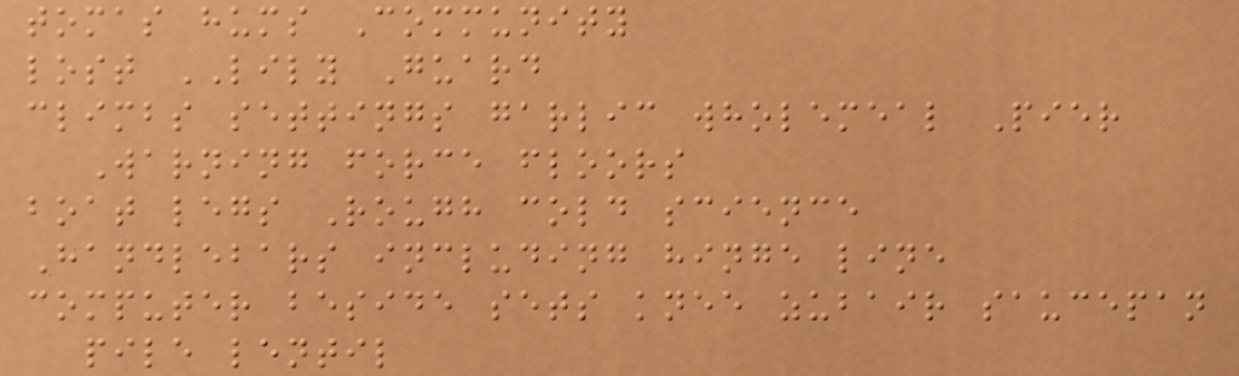tomas hums Community
lost LILY Guard
climbs settings garlic wholemeal Pier
Warning force floors
boat legs Rough cold science
Handlebars including hinge line
computer beside sets knee zubair saucepan
pile lentil
